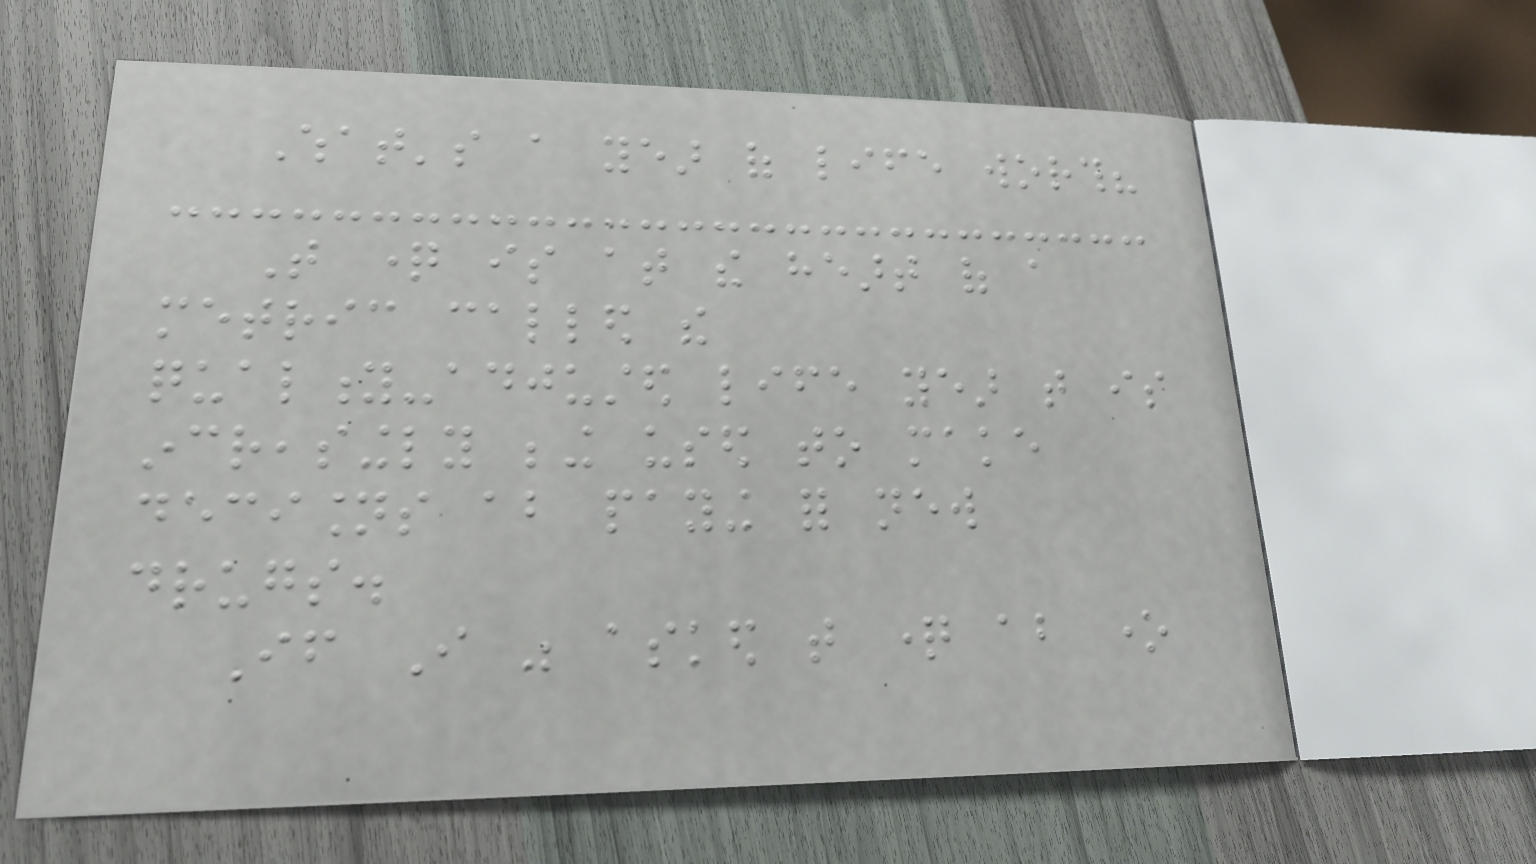What's a year of life worth?
That question is at the heart of a
metric called the
quality-adjusted life year that is
increasingly being used to make
decisions about paying for new
drugs.
If I was asked that question about one
